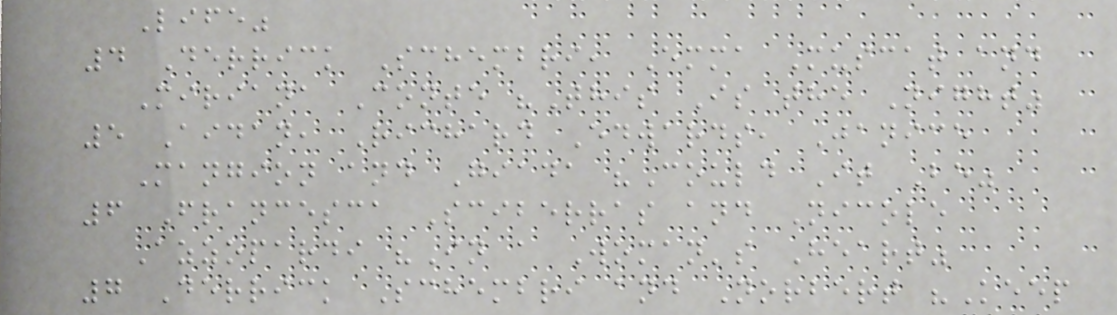Life"
4 Derrick Schembri, Emma Muscat and
Miriana Conte "This Is the Night"
5 Aidan, Richard Edwards, Janice
Mangion and Giada "Could It Be"
6 Francesca Sciberras and Nicole
Azzopardi "In a Woman's Heart"
7 Derrick Schembri and Norbert "Keep
